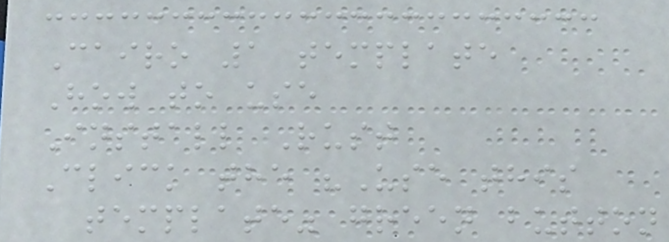Cairo 1 template
How to use
Install Rust
Click the "Use this
template" green button
